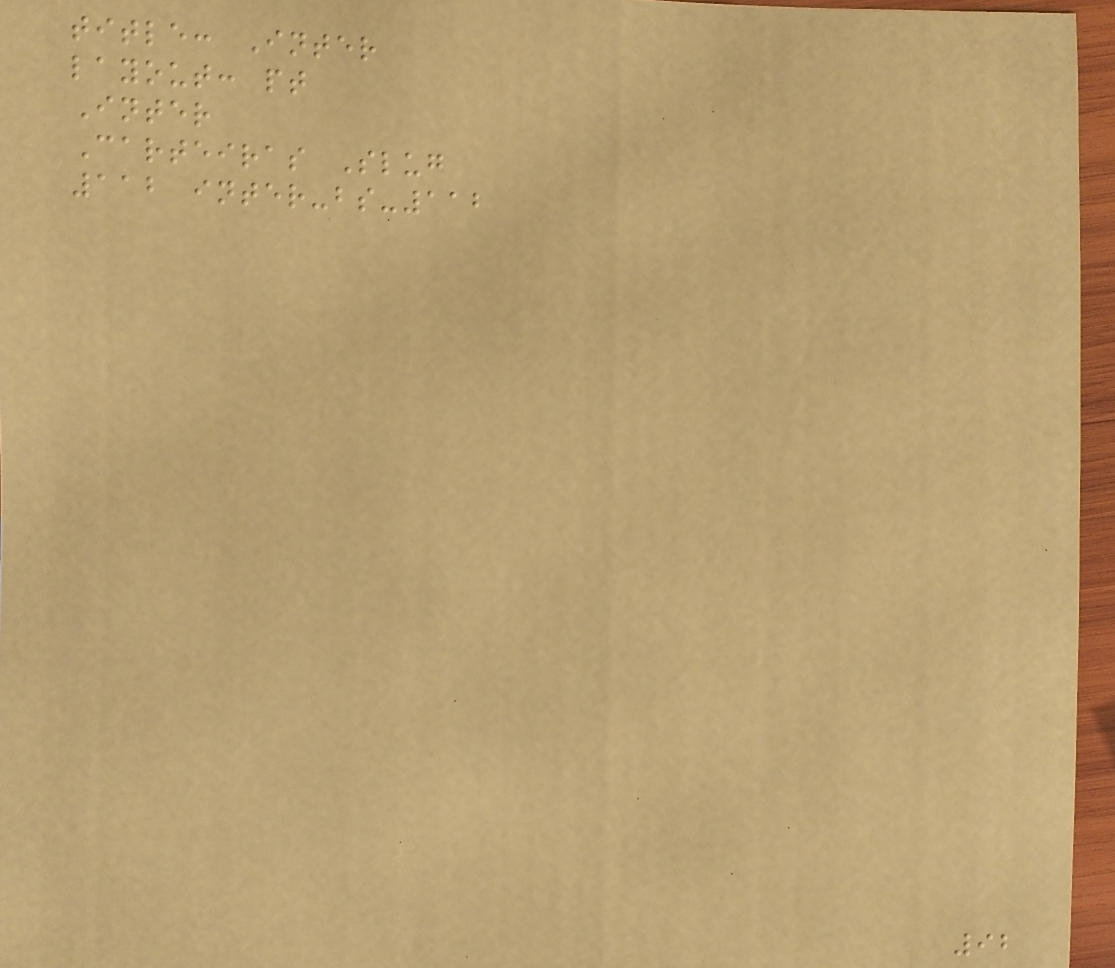title: Inter
layout: pt
Inter
Carteiras Slug
112 inter-bs-112
92
